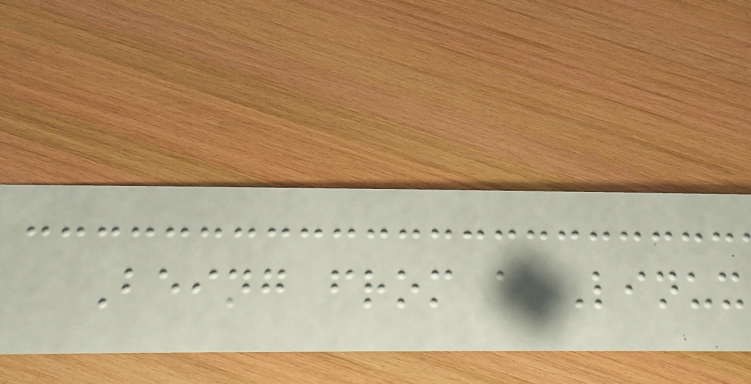Being from a Linux
